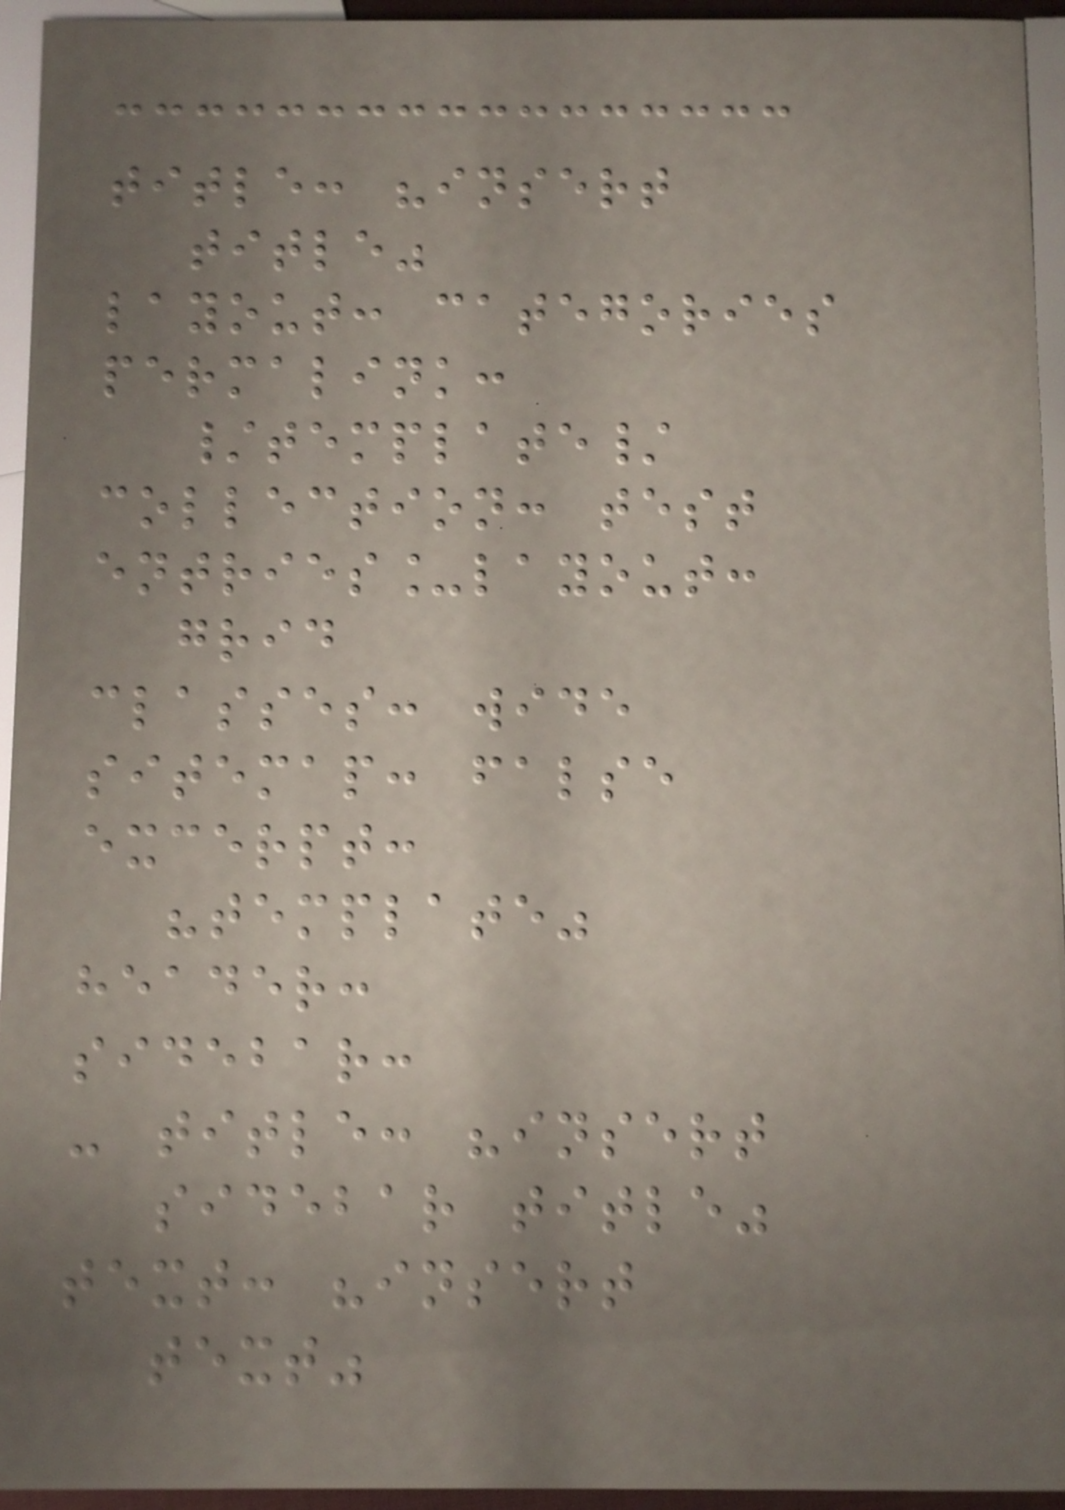title: "insert
title"
layout: categories
permalink:
/template/
collection: test
entries_layout:
grid
classes: wide
sitemap: false
excerpt:
"template"
header:
sidebar:
- title: "insert
sidebar title"
text: "insert
text"
